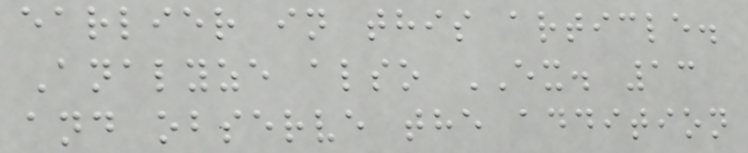earlier in this article.
Analyze also EX. 13
and observe the addition
